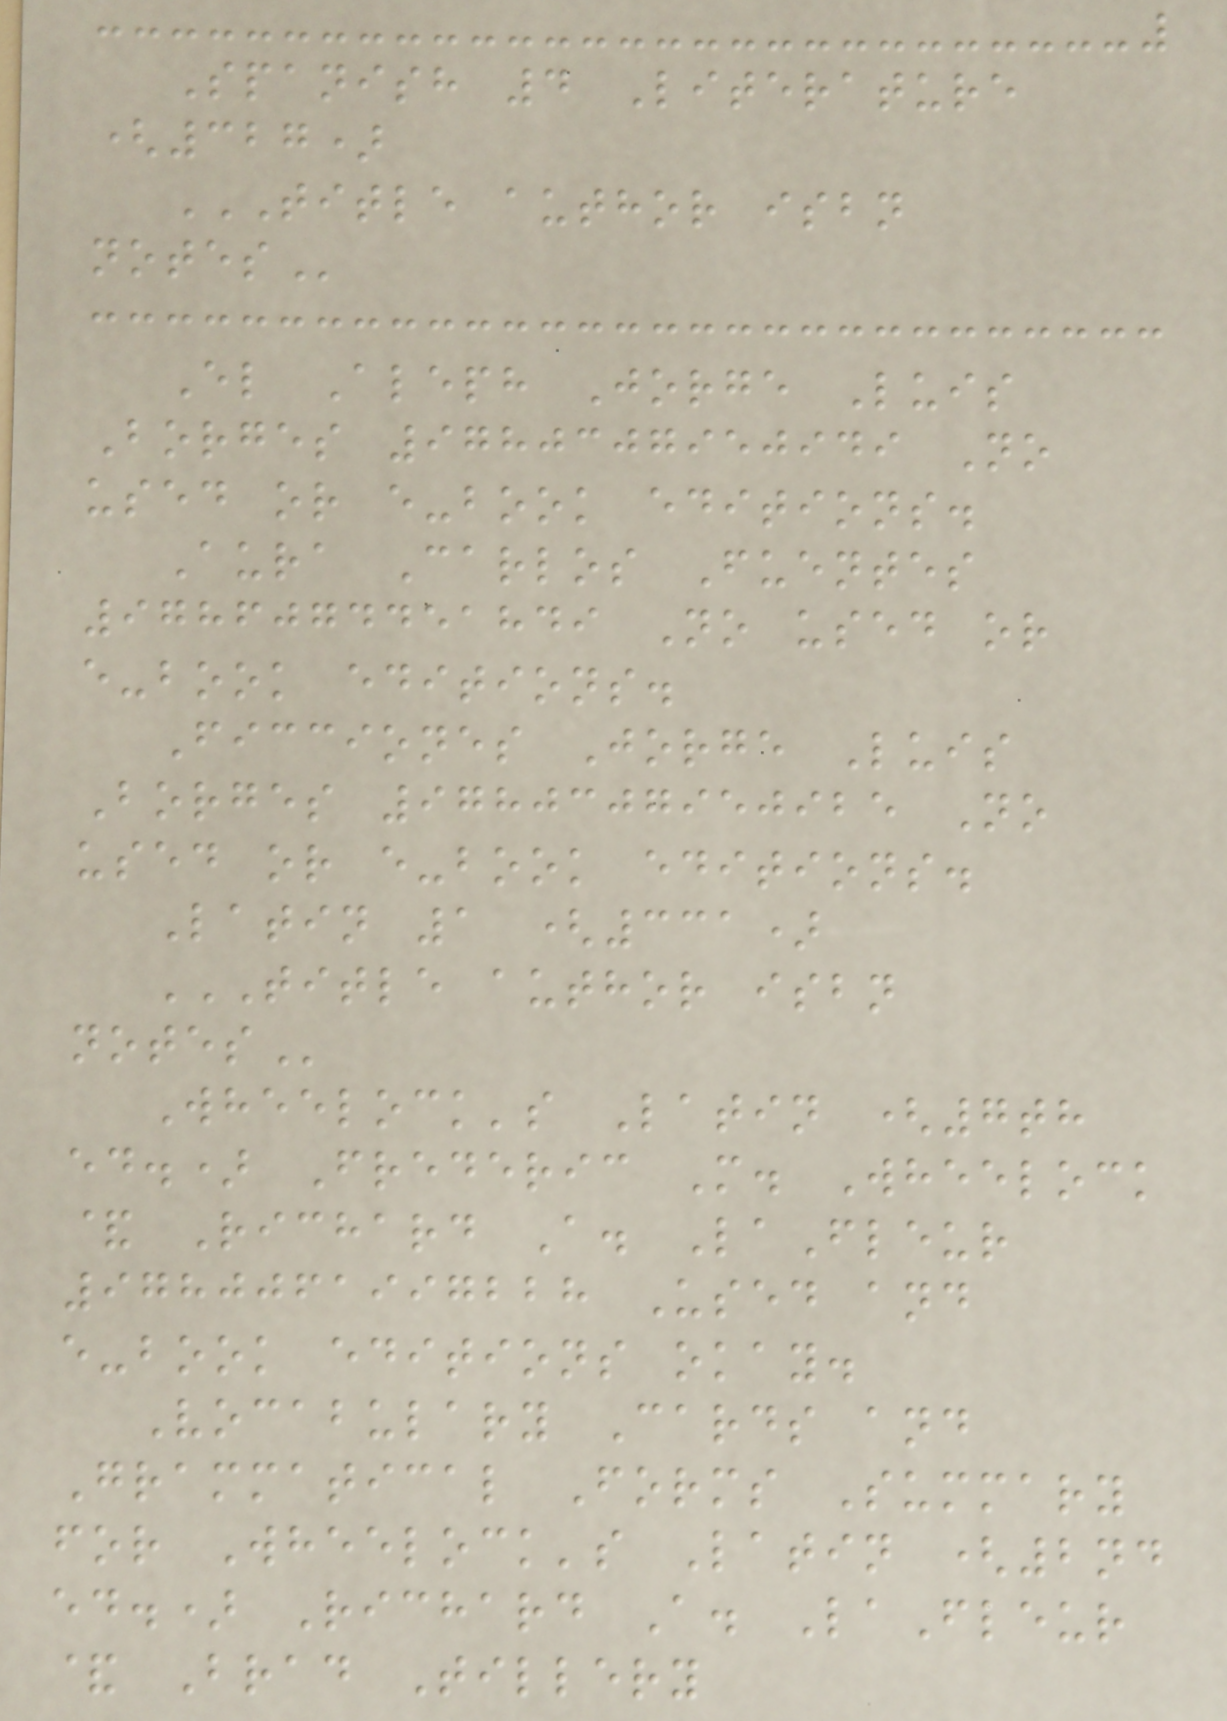Spanish 4 Literature
(327)
TITLE AUTHOR ISBN
NOTES
El Aleph Jorge Luis
Borges 9780307950949 No
used or e-book editions.
Aura Carlos Fuentes
9786074451849 No used or
e-book editions.
Ficciones Jorge Luis
Borges 9780307950925 No
used or e-book editions.
Latin 1 (331)
TITLE AUTHOR ISBN
NOTES
Wheelock's Latin (7th
ed.) Frederic M. Wheelock
& Richard A. LaFleur
9780061997228 Used and
e-book editions okay.
Vocabulary Cards and
Grammatical Forms Summary
for Wheelock's Latin (2nd
ed.) Richard A. LaFleur
& Brad Tillery
